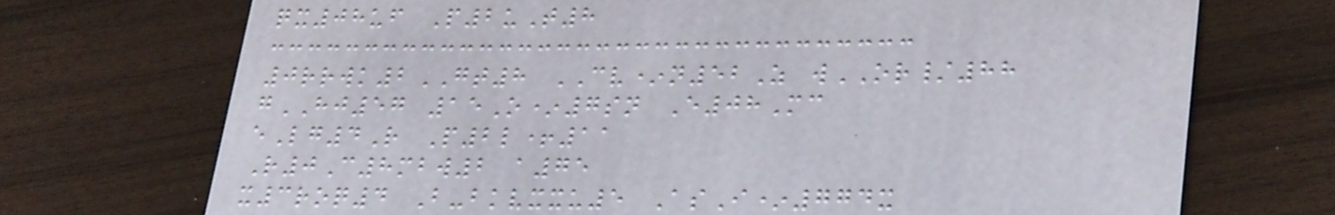qx08uf P2uT8
0rrwk2GT8 CV*n52Z wOR/88
gHJ57 15O*7sn E08Mc
eLg4R P2l+11
R0C8mbw2 a75
x3roq4 B-bkvxxu5 AsI*774x
